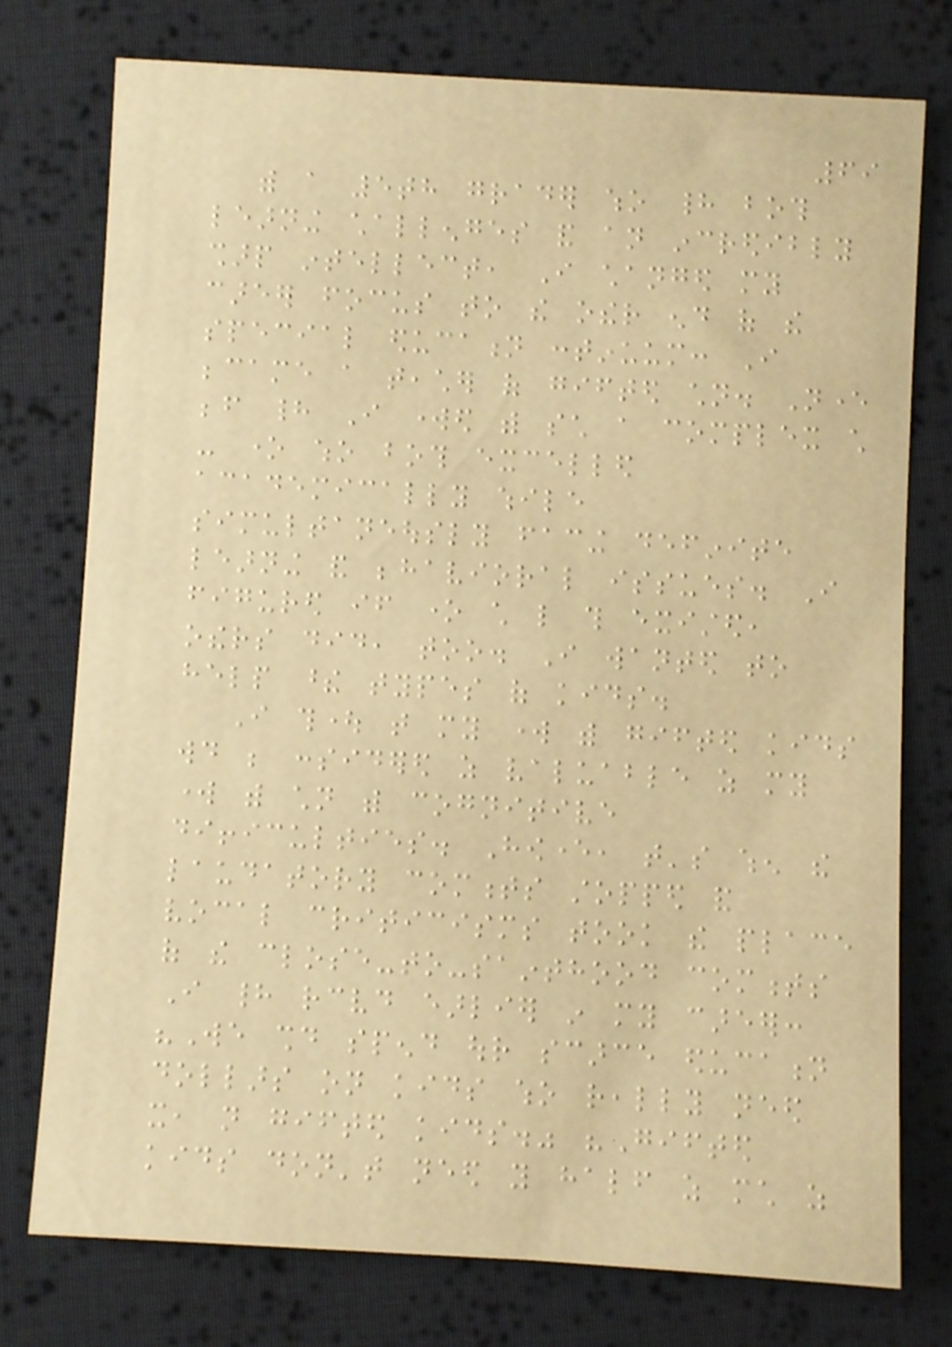69
with a 5th grader who had both
learning challenges and an incredibly
sharp intellect, I changed my
career focus to the other end of the
special education continuum: I
became a teacher of gifted children. Never
before had I worked with such a complex child
- one who both excelled
academically while
simultaneously facing definite
learning and behavioral issues. I
figured if one child like this existed,
others did, too. I wanted to
help these types of kids.
I thought that my work with gifted kids
would be considered as valuable as my
work with children with cognitive
difficulties. However, that's when the
laudatory comments stopped and
vocal criticisms took the place
of the close-to-sainthood comments
I had received earlier in my career:
"We should spend our scarce education
dollars on kids who really need
it, not gifted kids." "Gifted
kids don't need you half as much as
